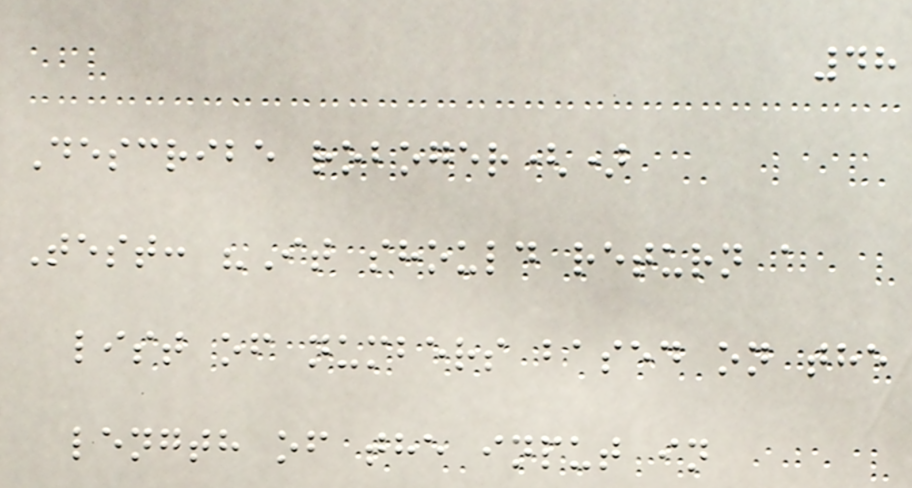48
Describe roboger()
Test: "It should return a
list of numbers based on the
length of the input in
